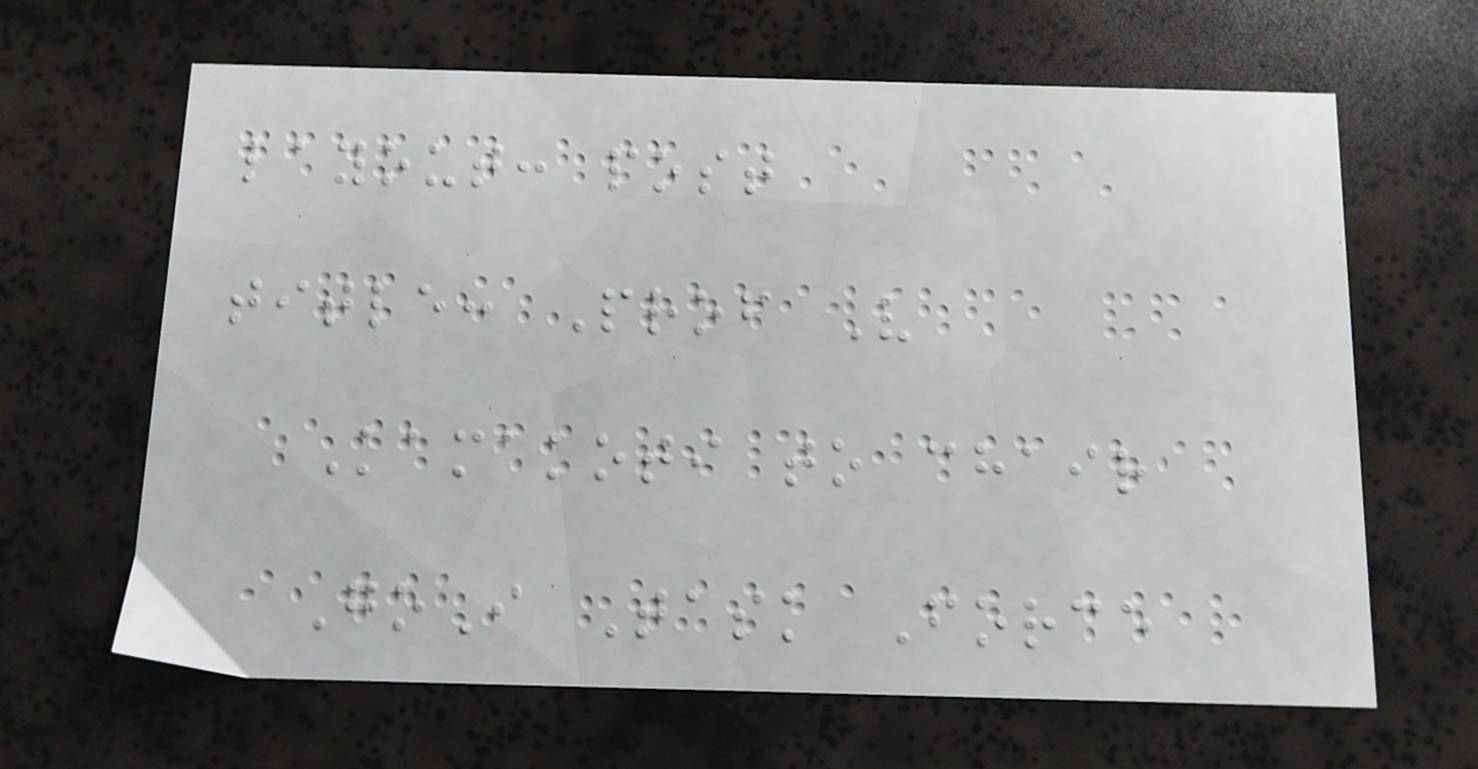layout: post
title: Prof V
Kamakoti to chair
GoI Task Force
